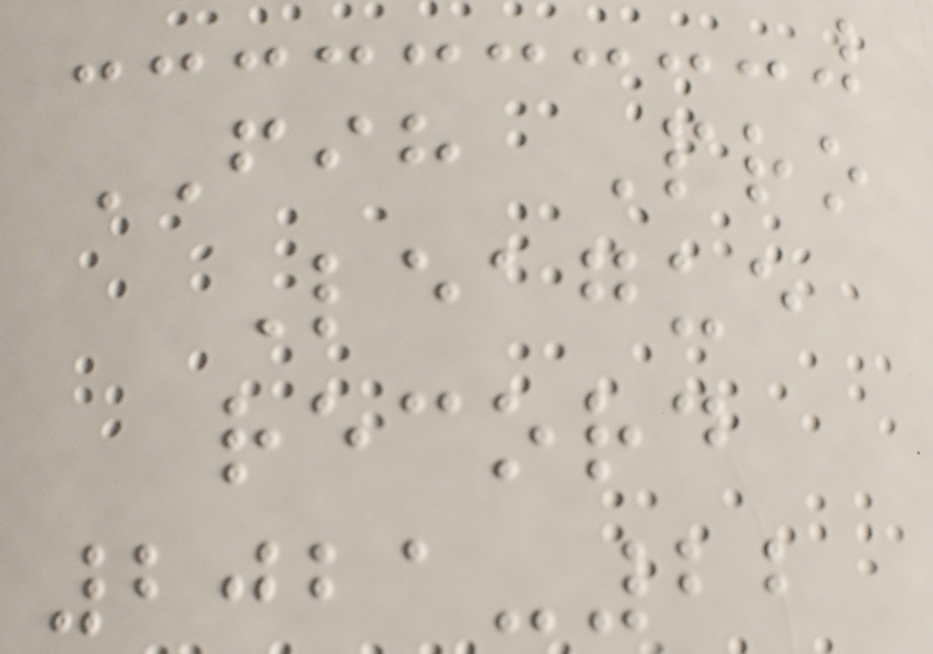FIH Pro
League
record
2021-22
